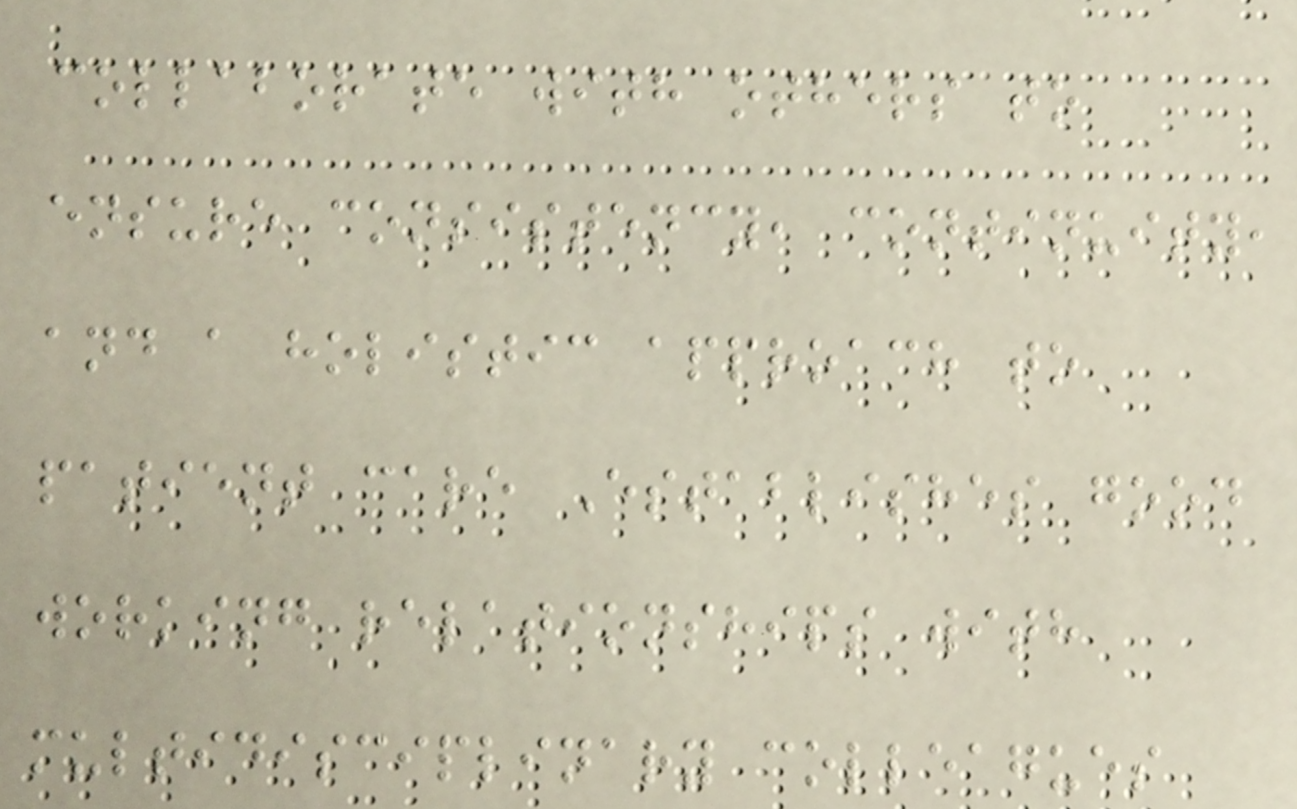collaborate with others to
ensure consistency, continuity,
and a holistic approach to
patient care Establishes good
working relationships with
multidisciplinary colleagues
